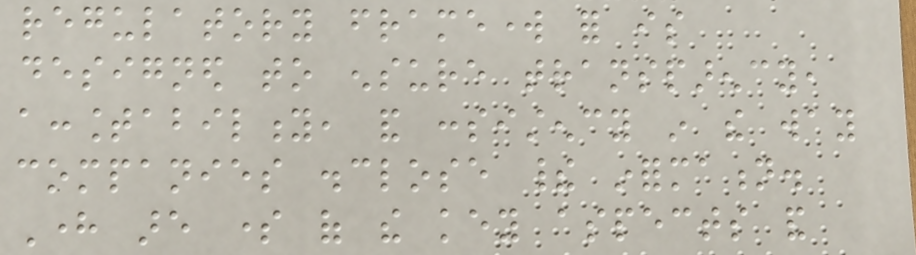regulatory framework for is
designed to ensure transparency,
accountability, and consistency in the way
companies disclose their information.
Here are some of the key aspects and
